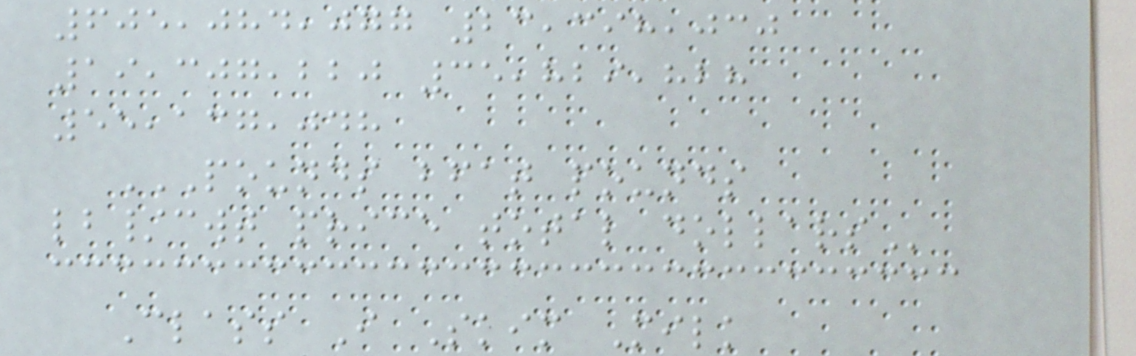605,084,077 23,398,030
19,307,220 35,829,828
55,137,048
POUNDS BFAT POUNDS
LB/CWT PRICE TOTAL DOLLARS
Class I Skim Milk
